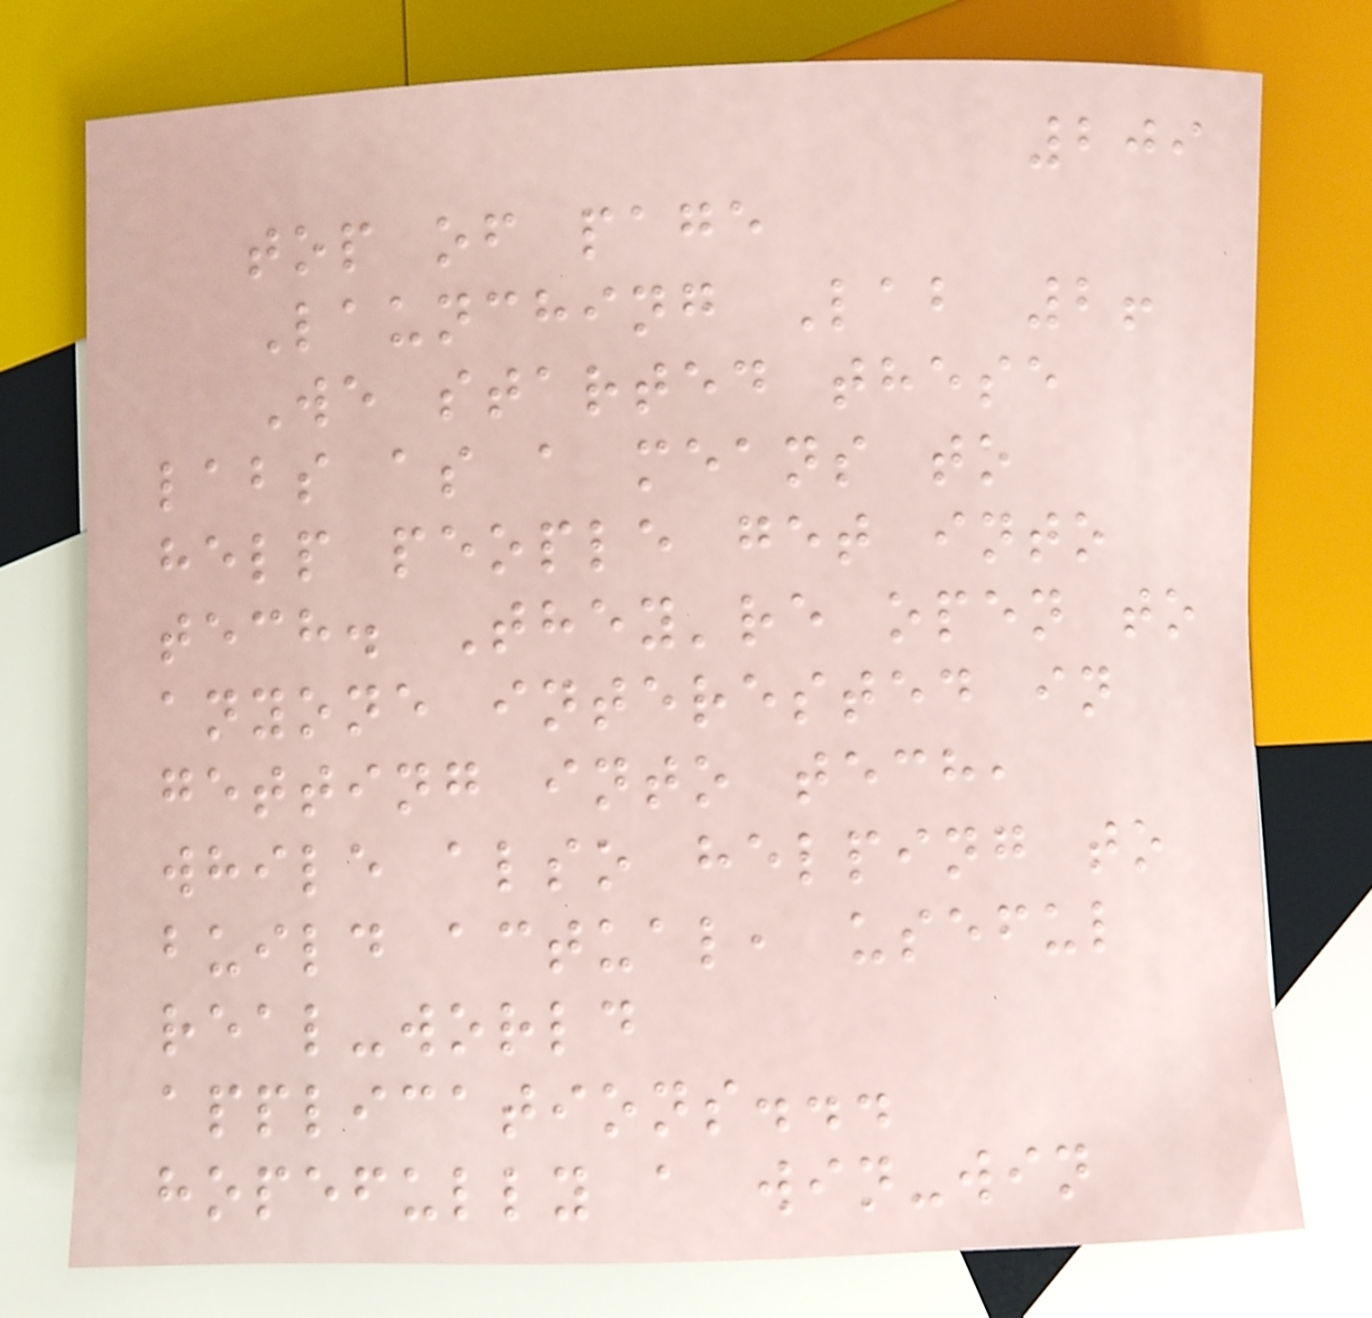209
top of page
Launching Lab 2!
We started these
labs as a means to
help people get into
tech. They're open to
anyone interested in
getting into tech,
while also helping to
build actual, useful
real-world
applications...
hopefully a win-win
